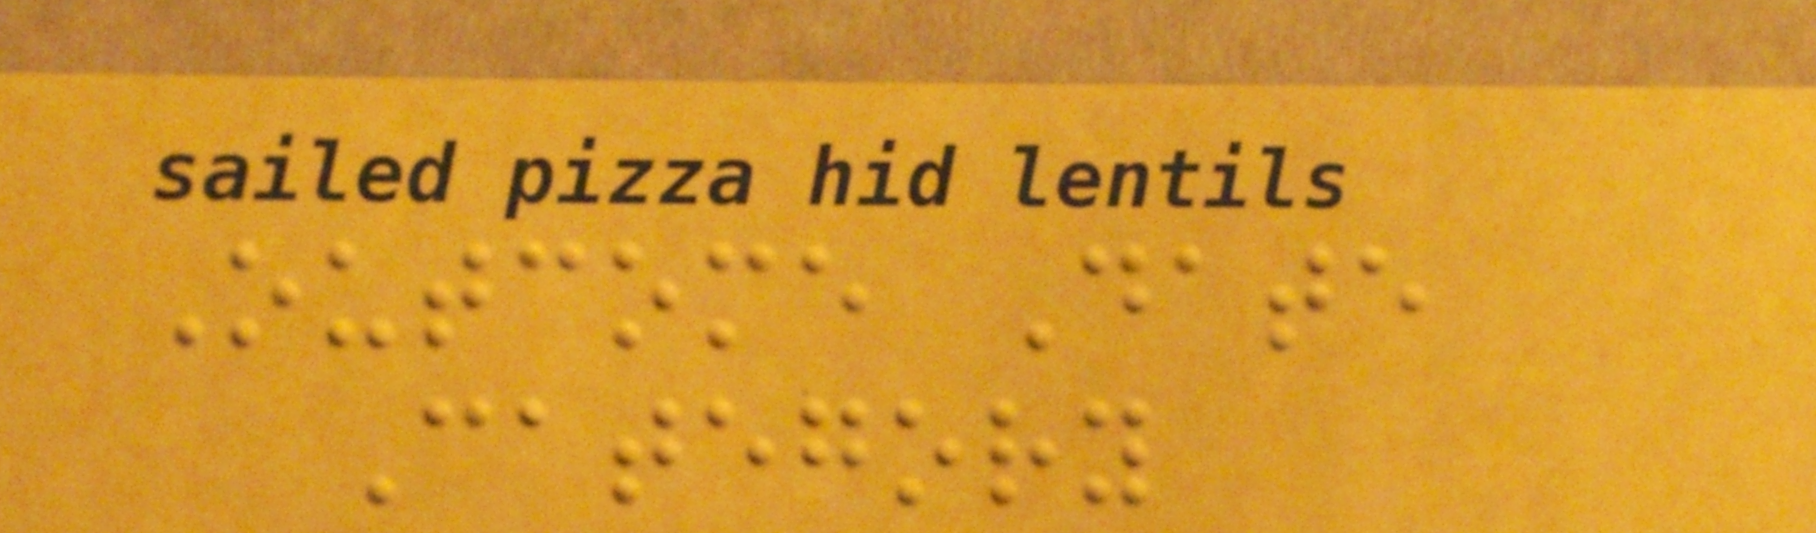Outcome Date
Category
